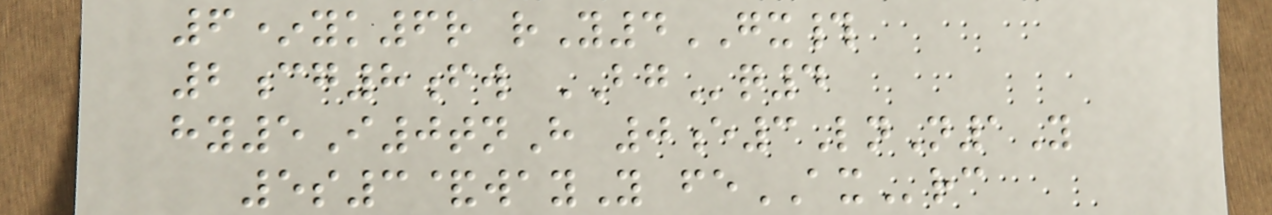6*yk6r rY4GX#
2cg8fw BGq4
hy5I0tnH 0e3LnN1Y
5s3&wayY feAXrc
